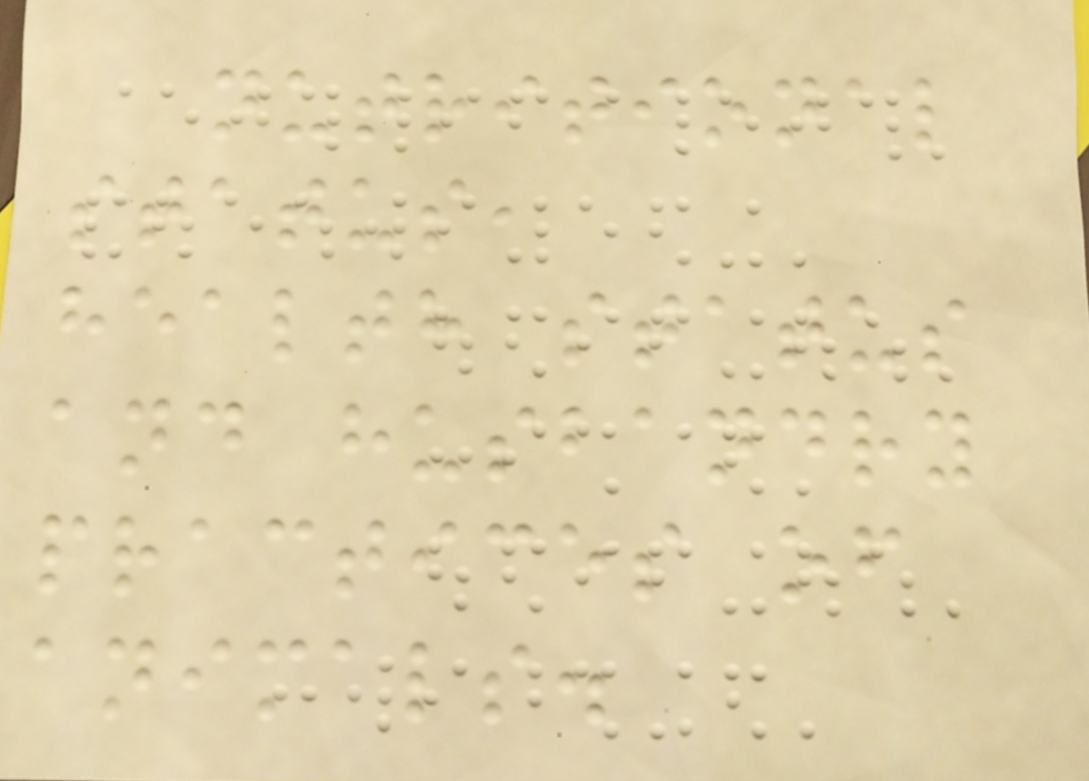nutritional
status,
health status
and husbandry
practices of
animals.
